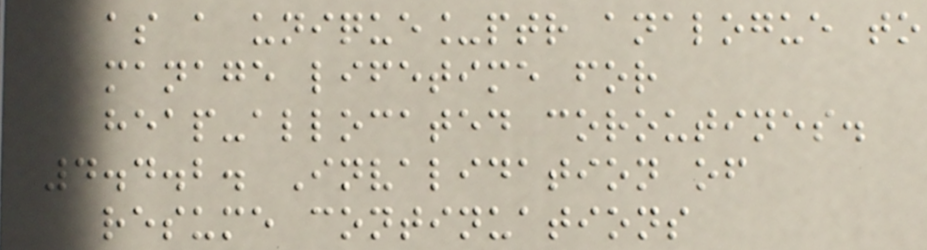as a unique_ptr analogue to
manage lifetime for
heap-allocated coroutines.
4.4.2. Invalidation of
resume continuations
